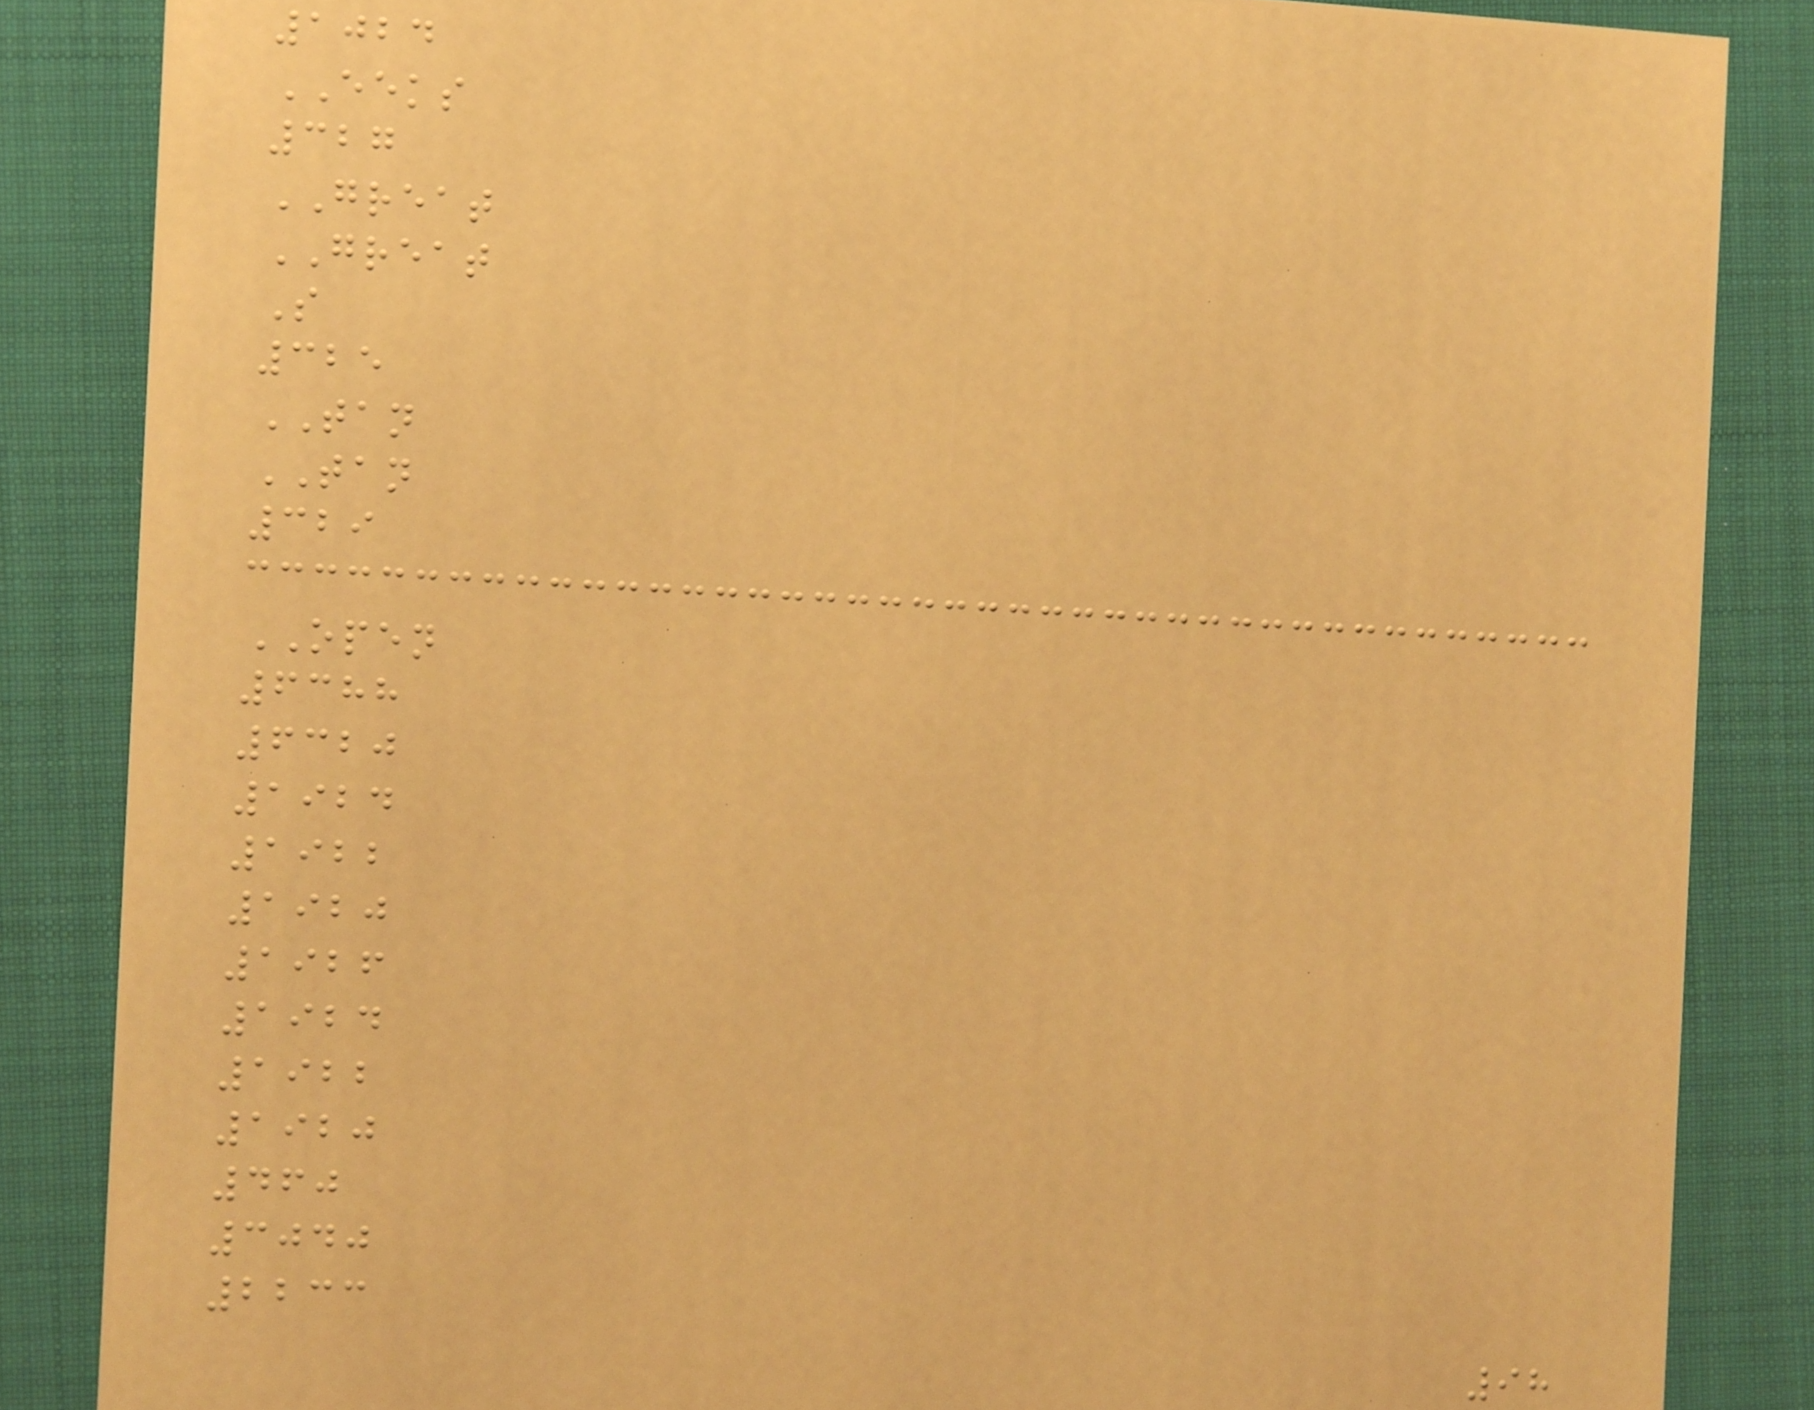1024
EEKS
327
GREAT
GREAT
S
325
TAN
TAN
329
OPEN
6388
6320
1924
1922
1920
1926
1924
1922
1920
460
3040
2233
98
